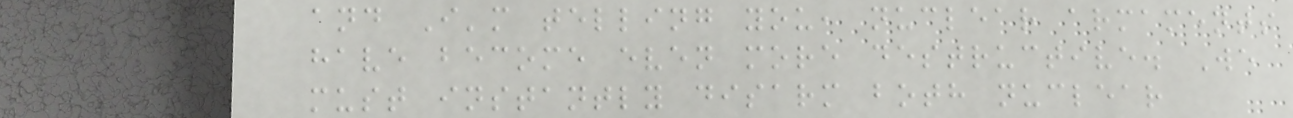and I'm telling you, nuclear armaments
have become even more destructive. We
must instantly disarm both nuclear
